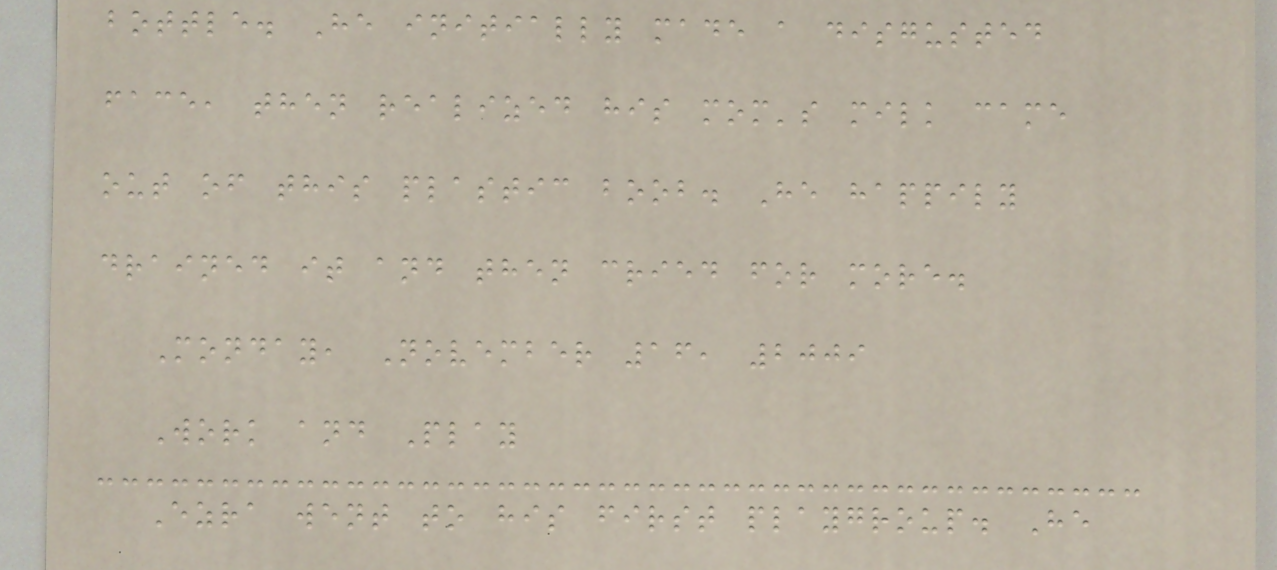bottle. He initially made a disgusted
face, then realized his mom's milk came
out of this plastic boob. He happily
drained it and then cried for more.
Monday, November 16, 2009
Work and Play
Ezra went to his first playgroup. He
